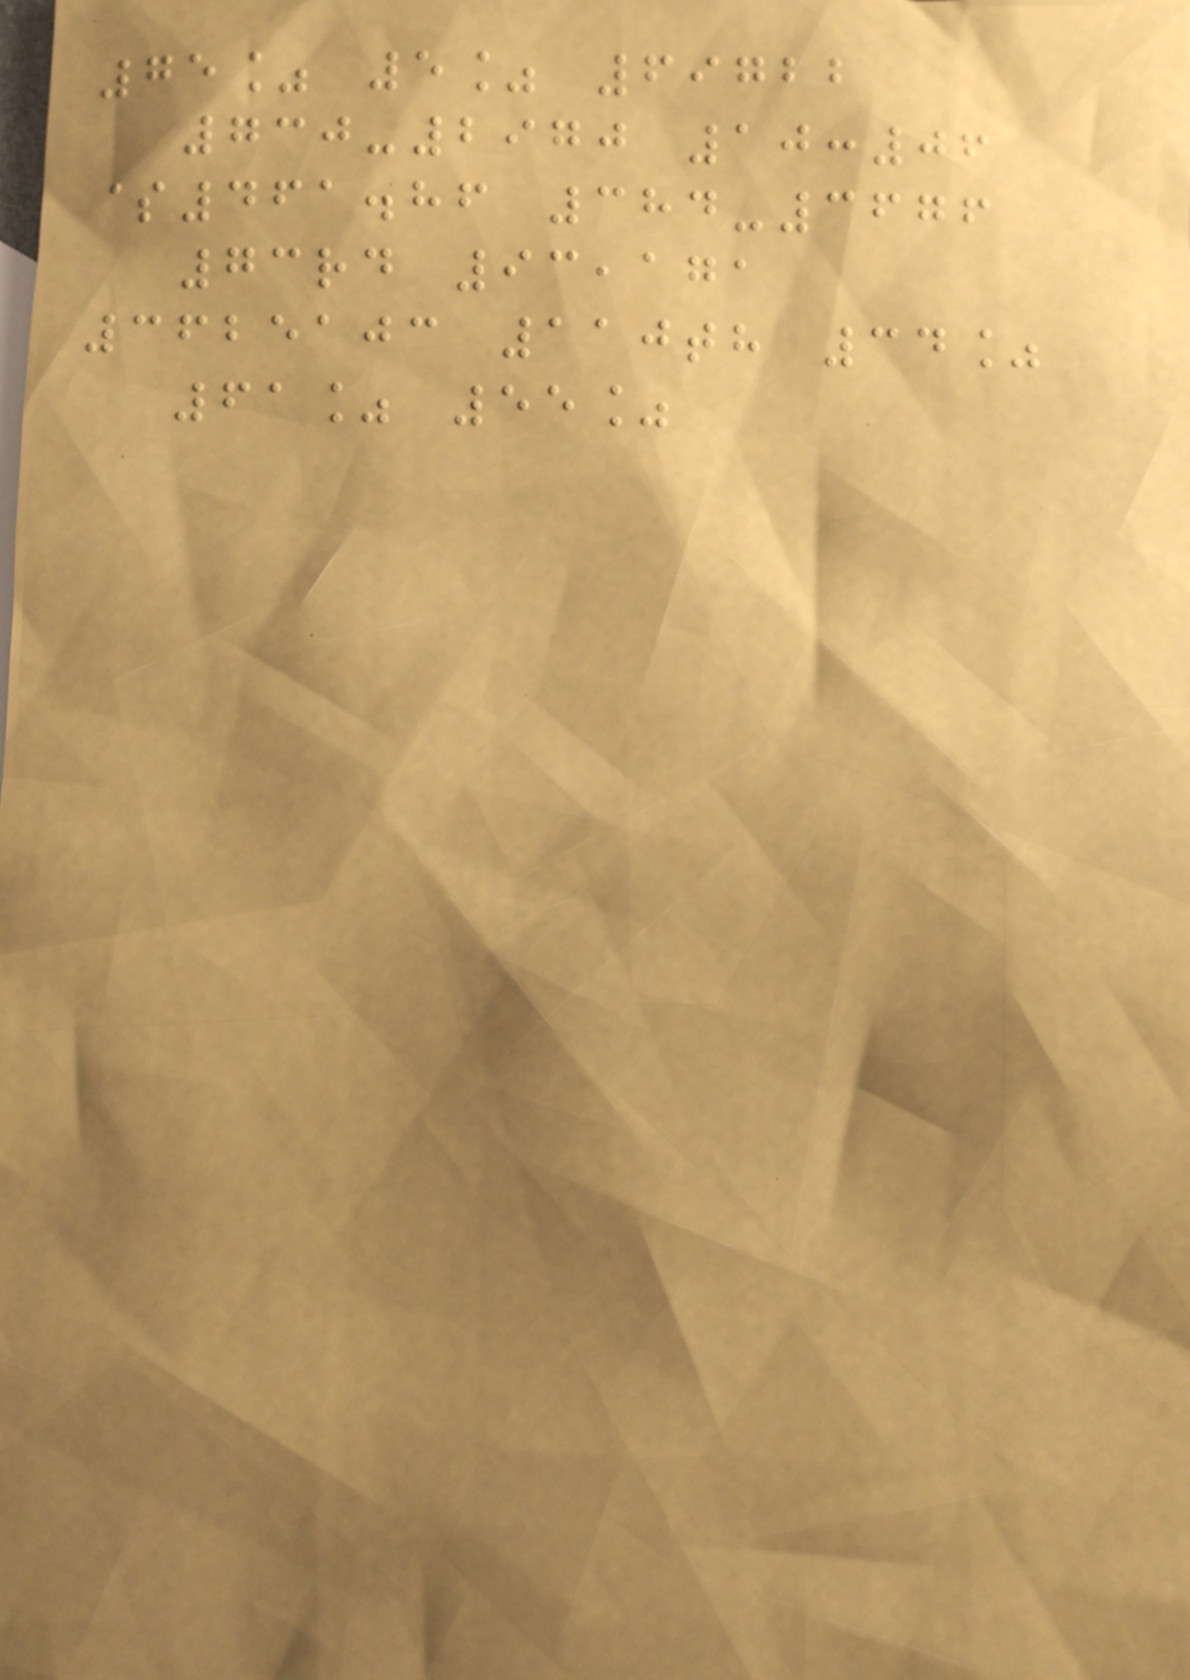75% 5% 69722
730-2970 10:06
$461.86 384-3676
73rd 93,171
3625103 110th 34%
61% 55%
